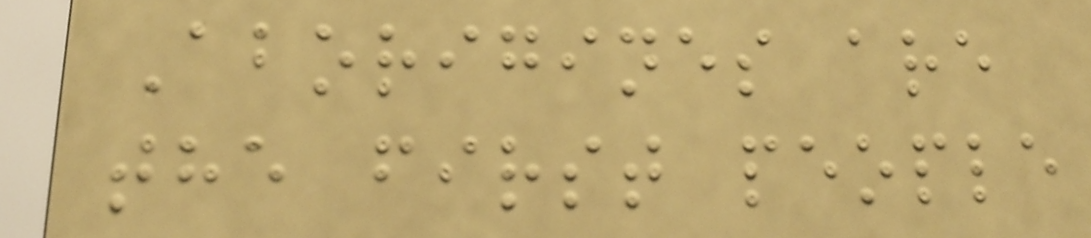Aborigines are
the first people
